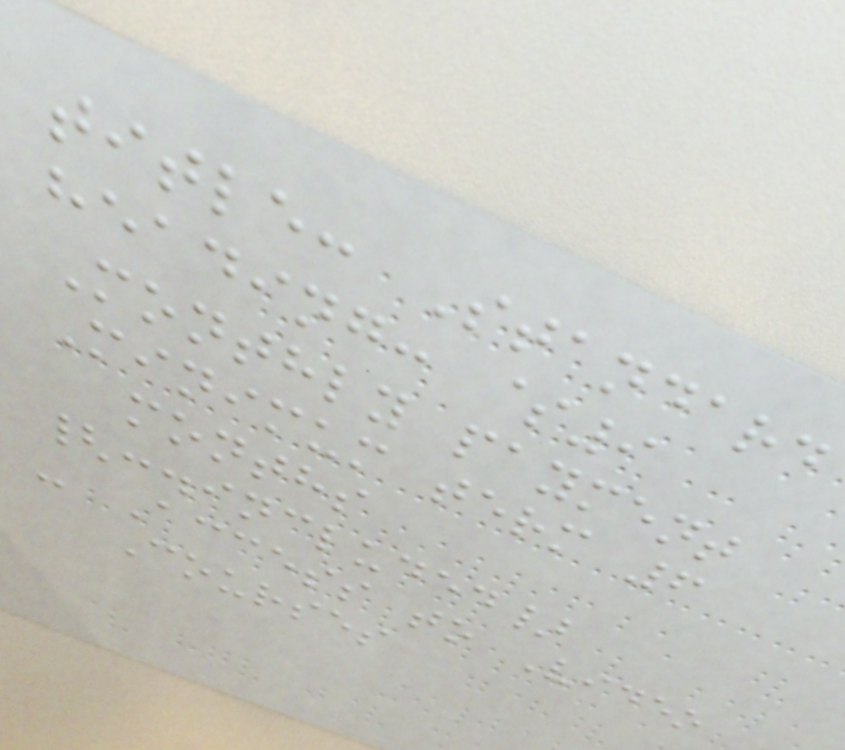title: Standard
heading: $9
Monthly payment
Minimum term 6
months
{:.included}
- Access to Video
Courses
